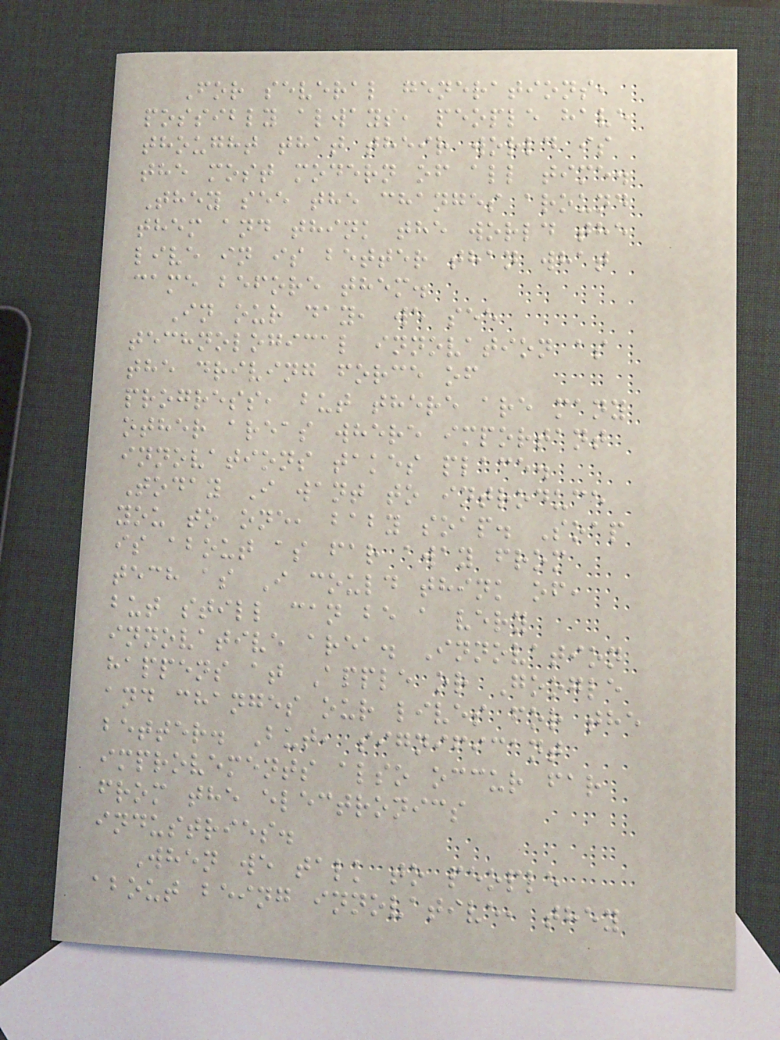For several generations,
possibly always, people have
thought that their world is
the most modern of all time.
They see the changes around
them and think the world the
live in is better than what
came before them.
In our day, we see
technological innovation as
the driving force of
progress, but there are many
other areas where important
innovations takes place.
Today I want to introduce
you to one, baby soap. Soap
is about as far away from
tech as I could think of,
but still can be a very
innovative area. Innovation
happens at Apple or Google
and changes our lives for the
better. But, significant
improvements also occur far
from the electronics
industries.
When we talk to people
about being innovative, they
